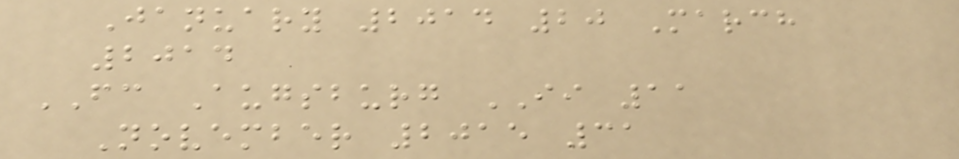January 2014 20 March
2014
FC Augsburg II 11
November 2015 31
